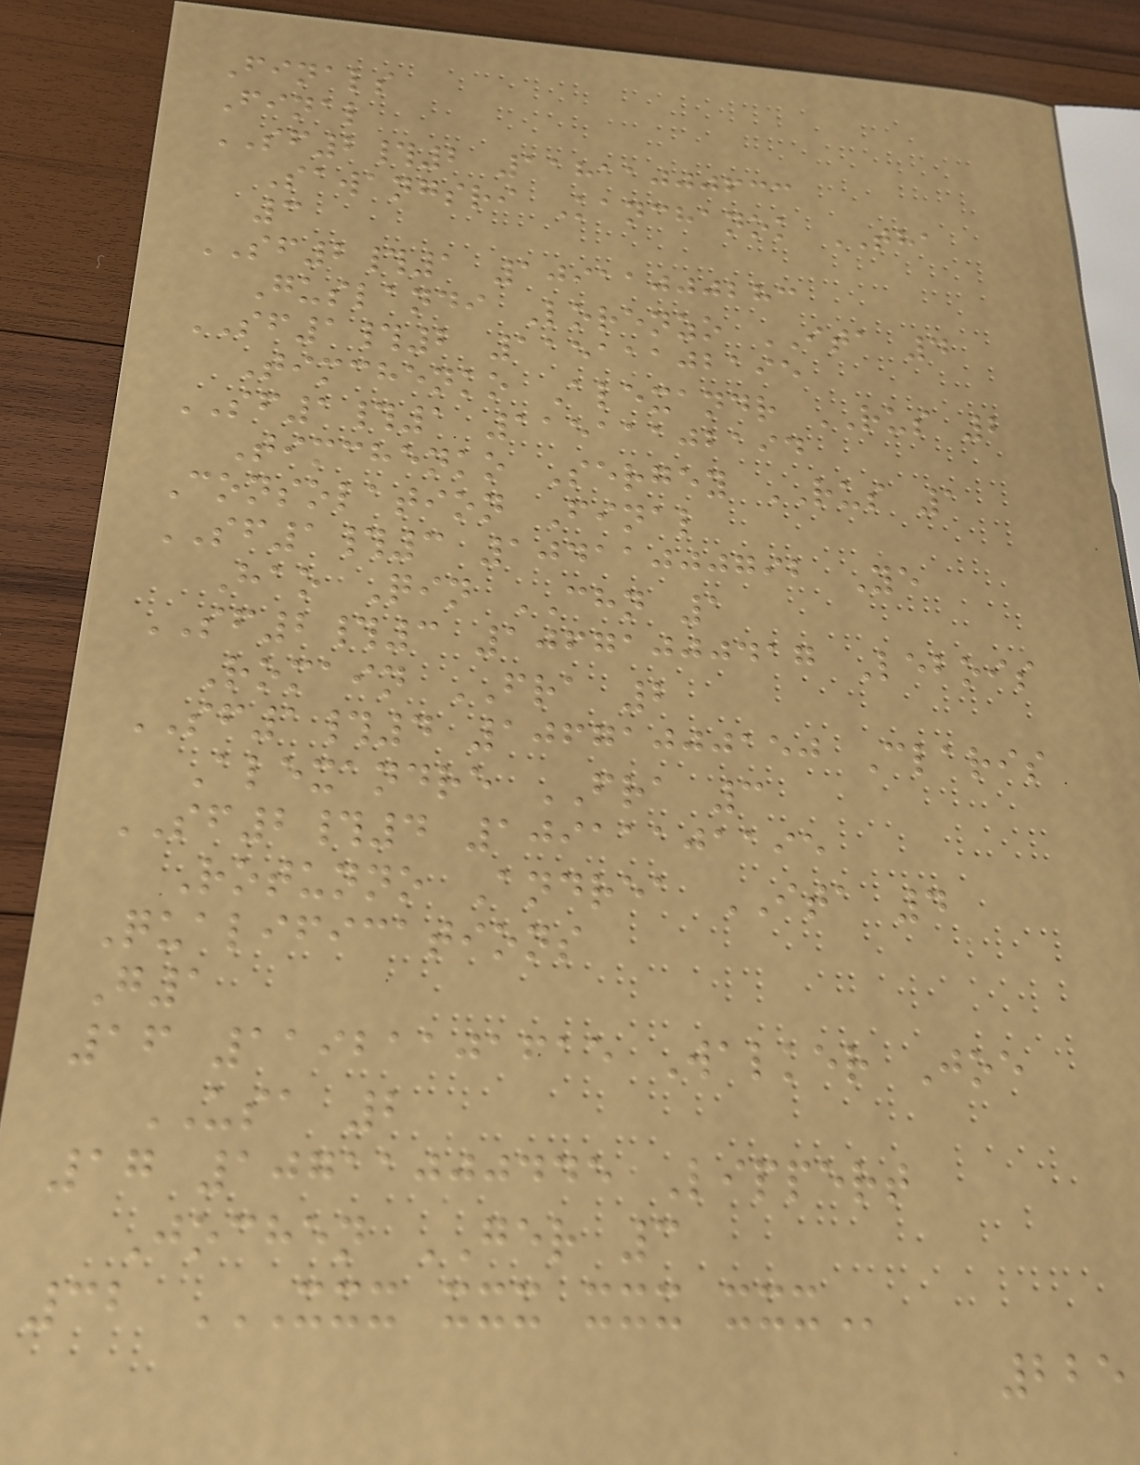Finals
Final
SF2#2 11811000633
Sawangsri Kanchanok THA
3
SF2#1 10911000283
Guslandi Lorenzo ITA 4
SF1#2 11511102195
Timchenko Alexandr RUS 2
SF1#1 11511102194
Timchenko Sergey RUS 1
Consolation Final
SF1#3 10411000792 Ye
Hao Qin CHN 1
SF2#3 10671000417 Lebois
Romain FRA 2
SF1#4 10671000150 Claris
Alexandre FRA 3
SF2#4 10911101195
Rotunno Andrea ITA 4
Qualifications
G1
16 11921101615 Walker Joe
USA 2
17 10711000445 Lippert
Jochen GER 3
32 XXX XXX XXX XXX
225
